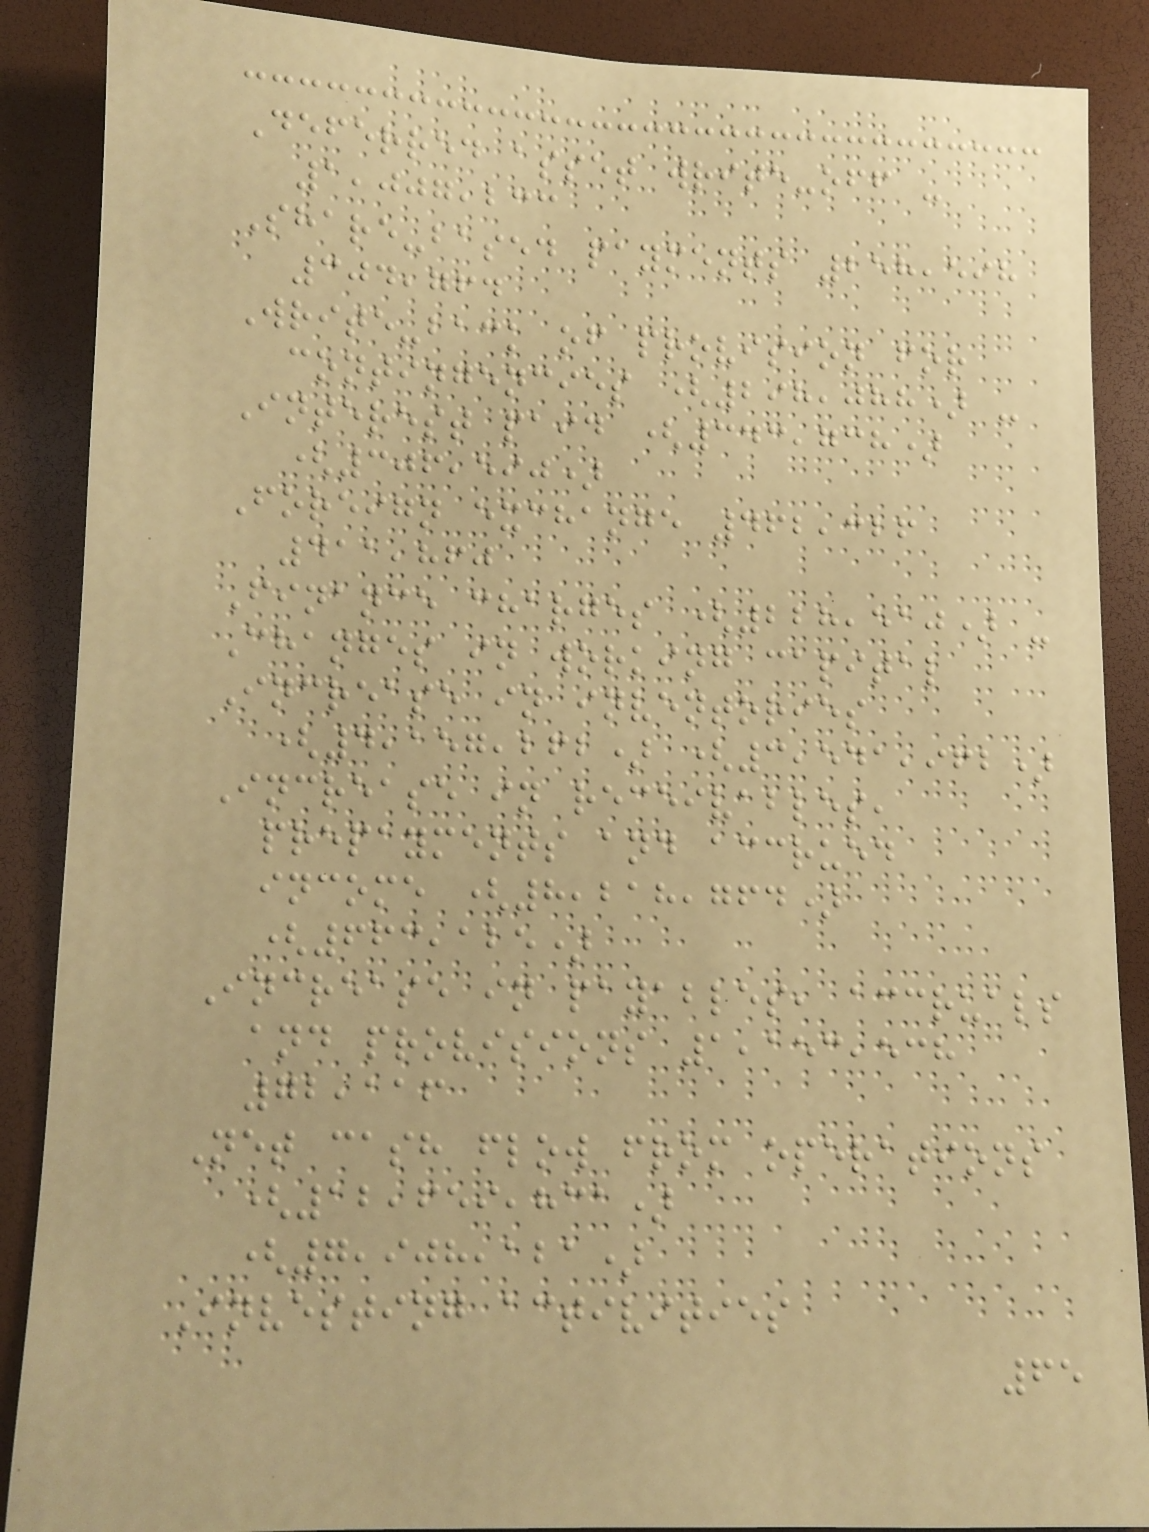Deferred asset write-off -
1,007,233
Share-based payments 258,598
304,764
Write-back of provision for
contingencies (298,088) -
Interest paid (343,738)
(306,590)
Foreign exchange 462,326
411,860
Finance charges (228,510) -
Changes in working capital
Increase in inventories
(4,157,262) (3,541,962)
Increase in receivables,
prepayments and accrued
income (8,218,764)
(663,125)
Increase in payables, accruals
and provisions 1,153,538
72,116
Net cash flow from operations
(12,659,831)
(7,908,121)
Investing activities
65
